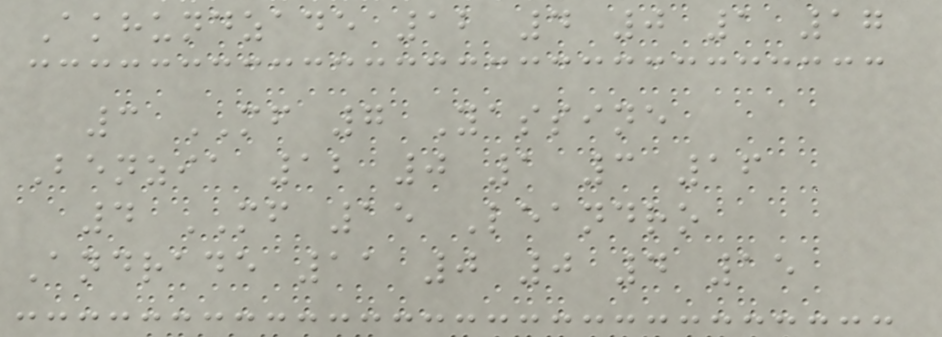Akhundzade 12 4 0 1 17
3 MF 7 Yassine
Benzia 12 0 1 3 16
4 MF 15 Leandro
Andrade 11 0 0 4 15
